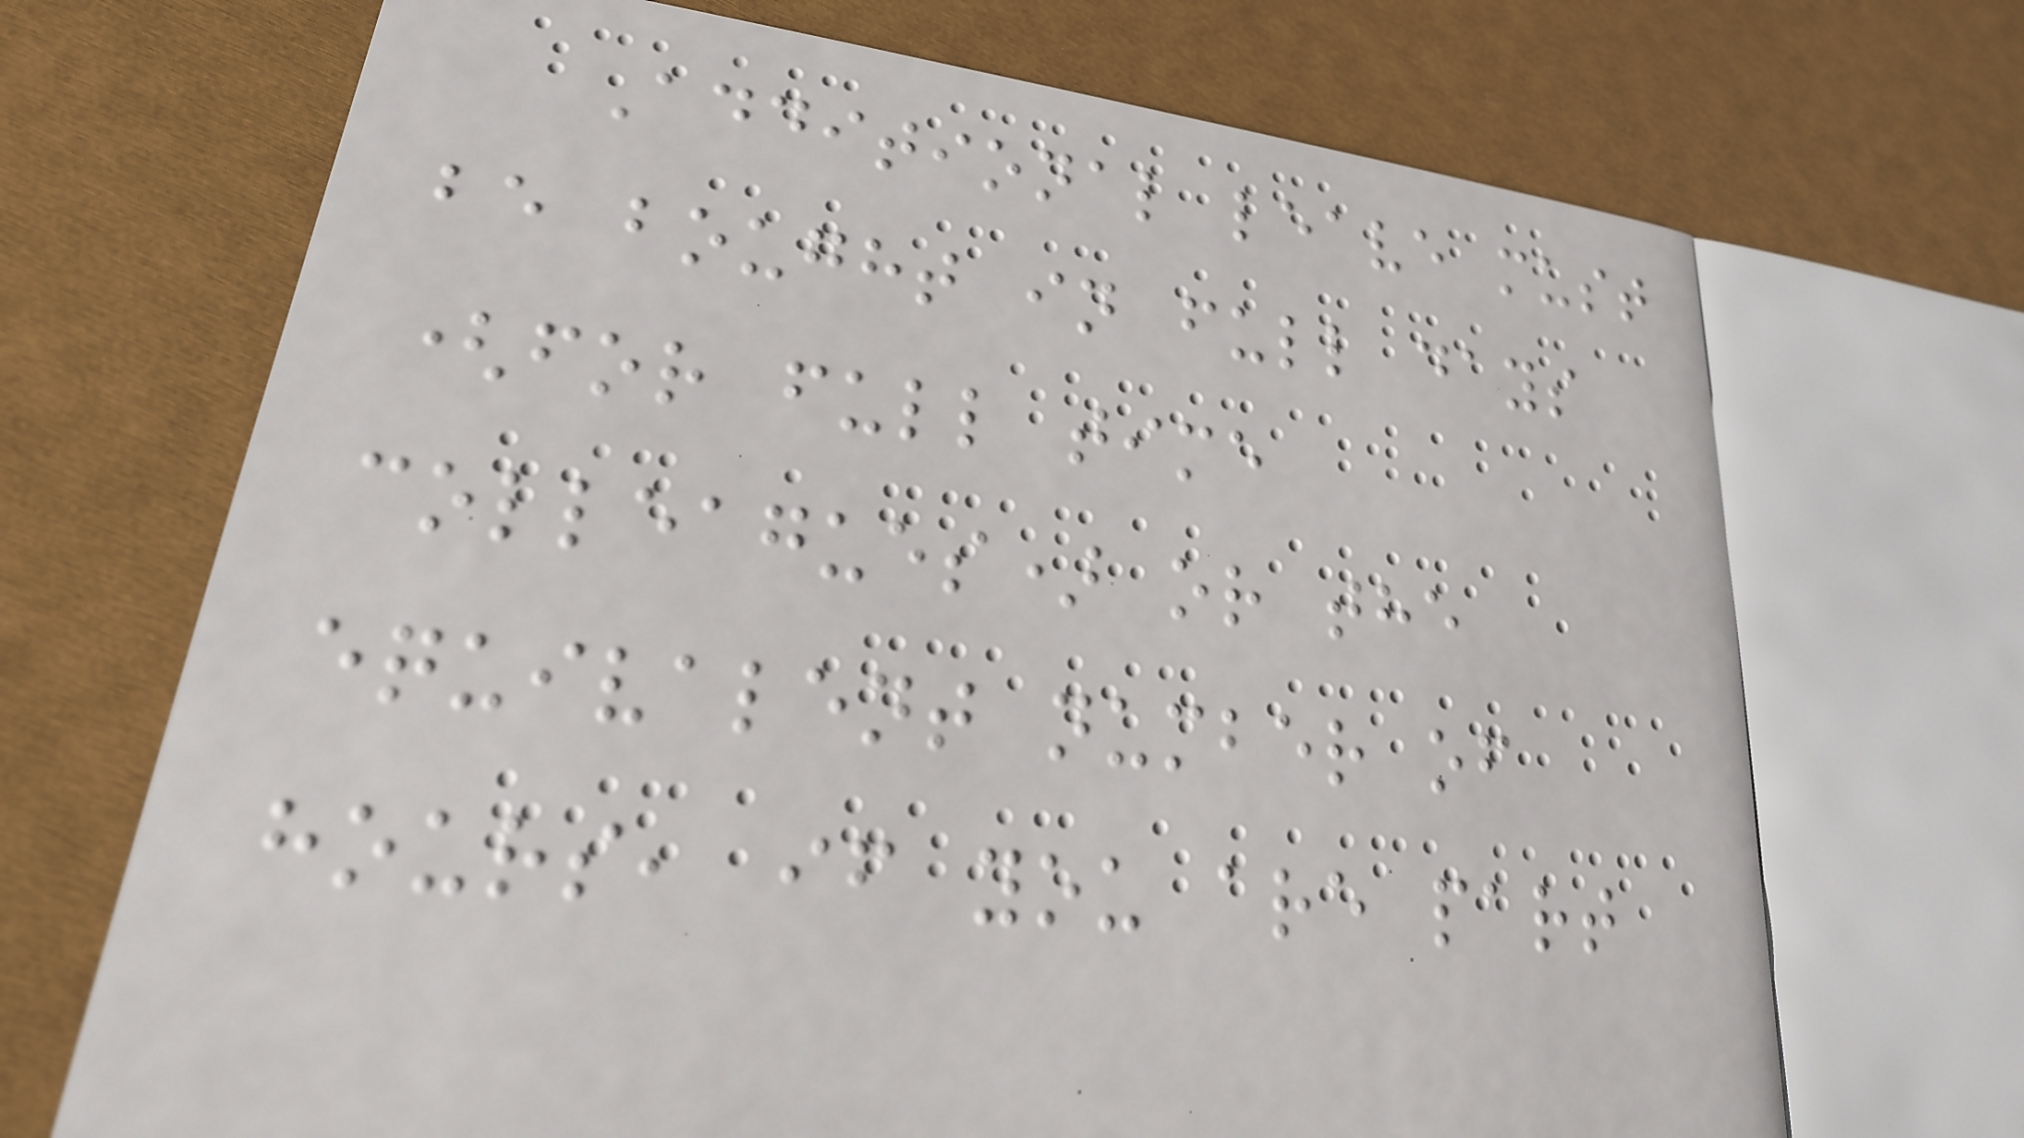Additional leave must
be bought in full days
(for full time
colleagues) or the
equivalent number of
hours, if you are part
